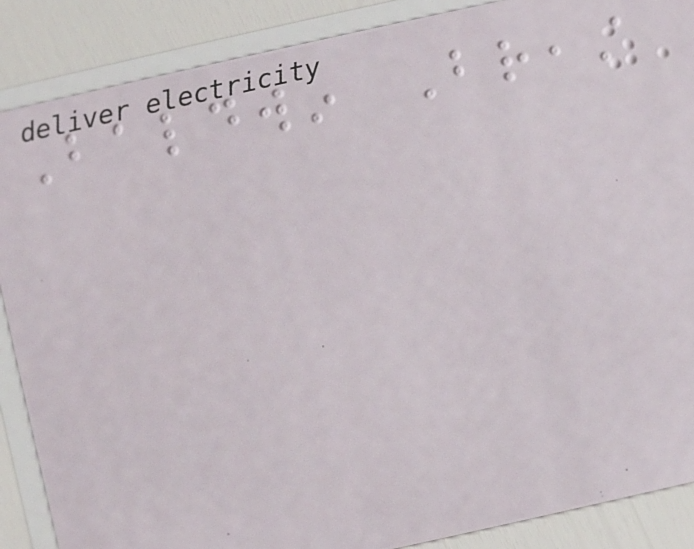Baldwin Breast
